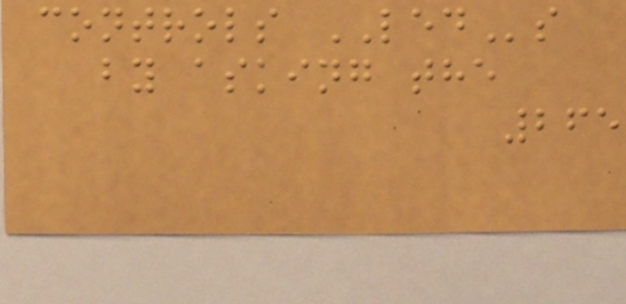controls LEDs
by asking the
265
